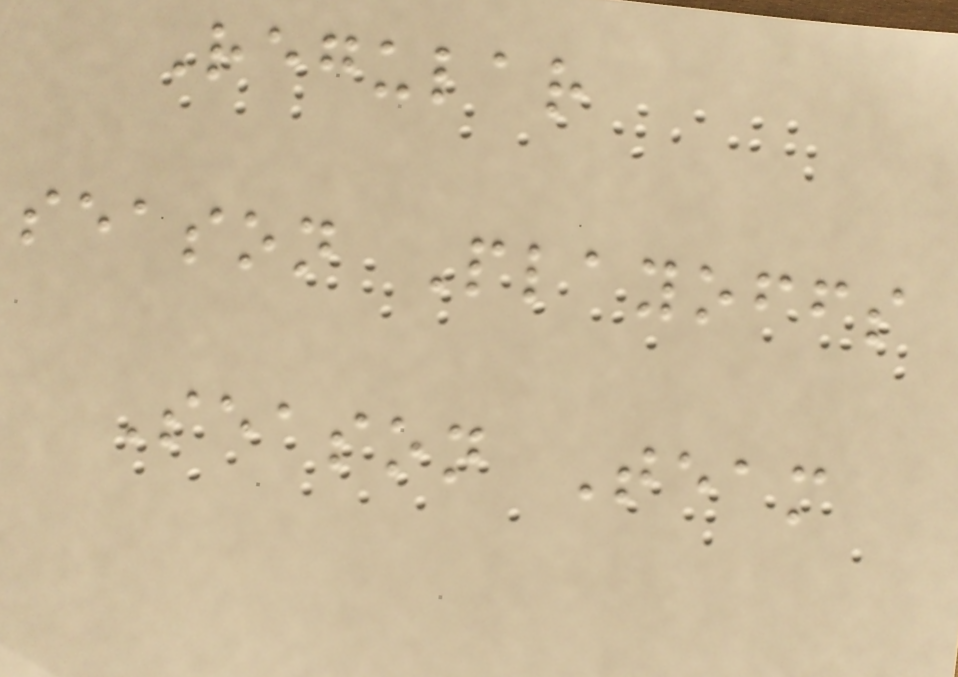Regular
season Playoffs
Season Team
